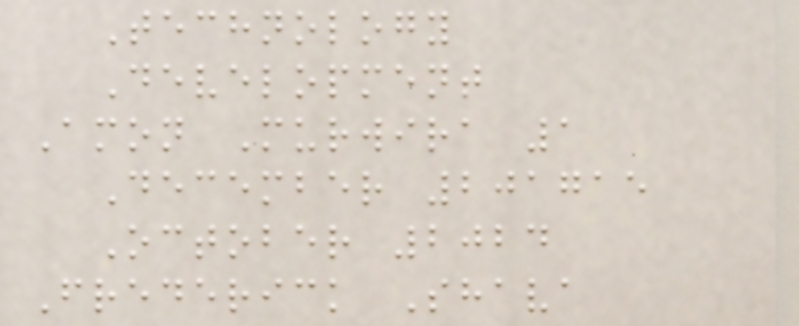Technology
Development
Amon Murwira 1
December 201715
October 2024
Frederick Shava
